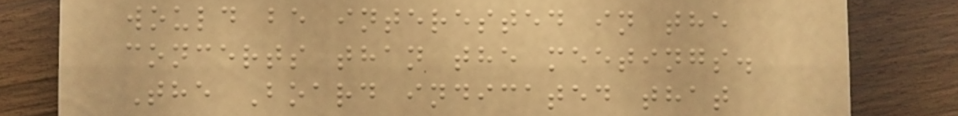would be interested in the
concerts than the meetings.
The Board indicated that
